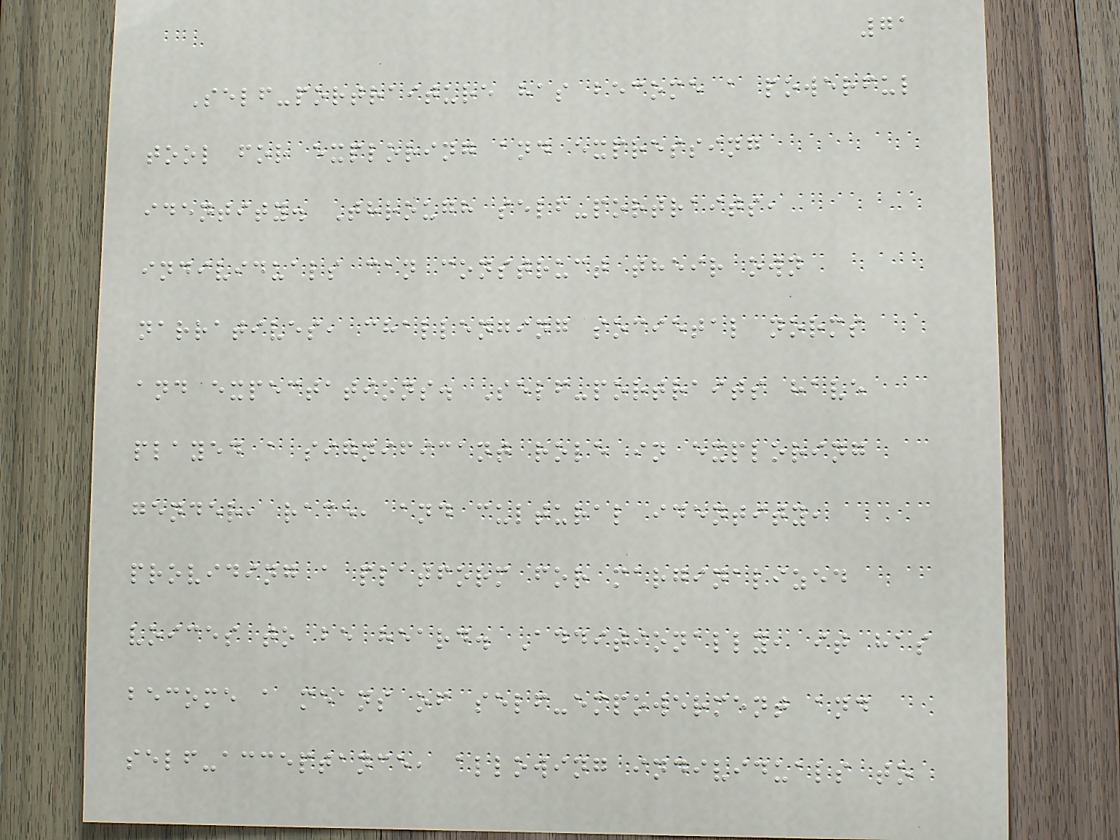71
Self-portraiture has become a powerful
tool for exploring and expressing
identity. Through self-portraits,
individuals can construct their own
narratives, challenging societal norms
and expectations. Self-portraits have
played a significant role in exploring
gender, race, and cultural identity,
providing a platform for marginalized
voices to be heard. Additionally, it has
become a means of self-empowerment and
self-acceptance, allowing individuals to
